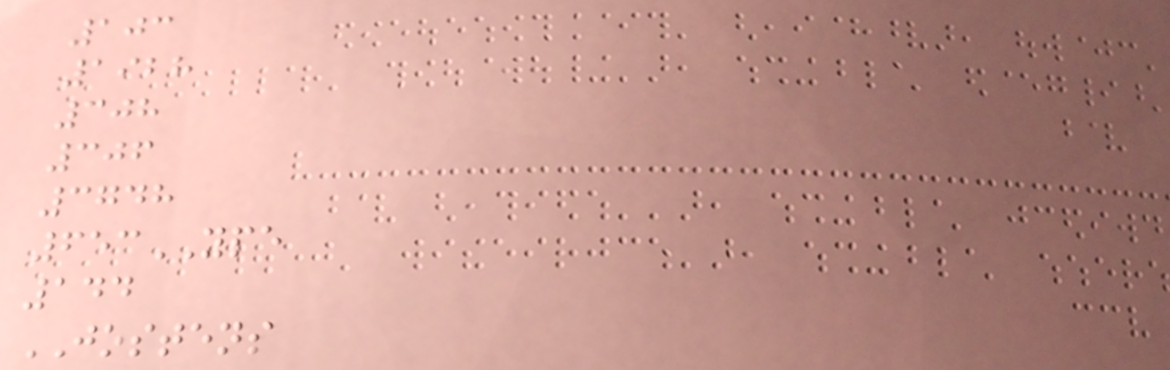103
1928
308
306
3748
653YPE
144
JOSTENS
